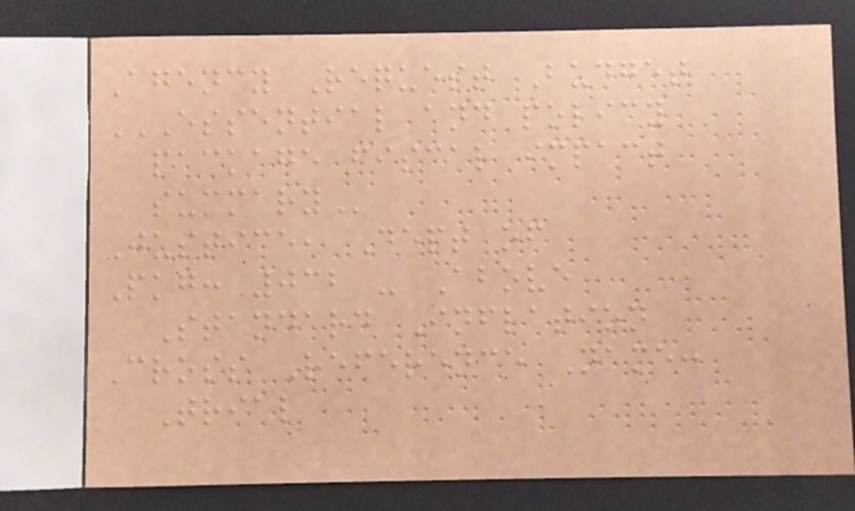Agency Request Budget
ESSENTIAL AND POLICY
PACKAGE FISCAL IMPACT
SUMMARY
Justice, Dept of
Pkg: 032 - Above
Standard Inflation
Cross Reference Name:
Trial
